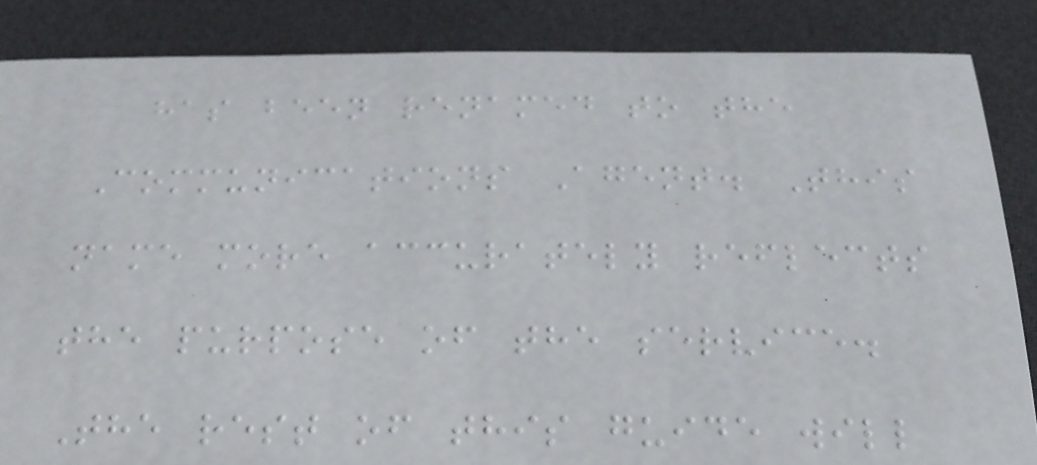has been renamed to the
Communications Agent. This
name more accurately reflects
the purpose of the service.
The rest of this guide will
